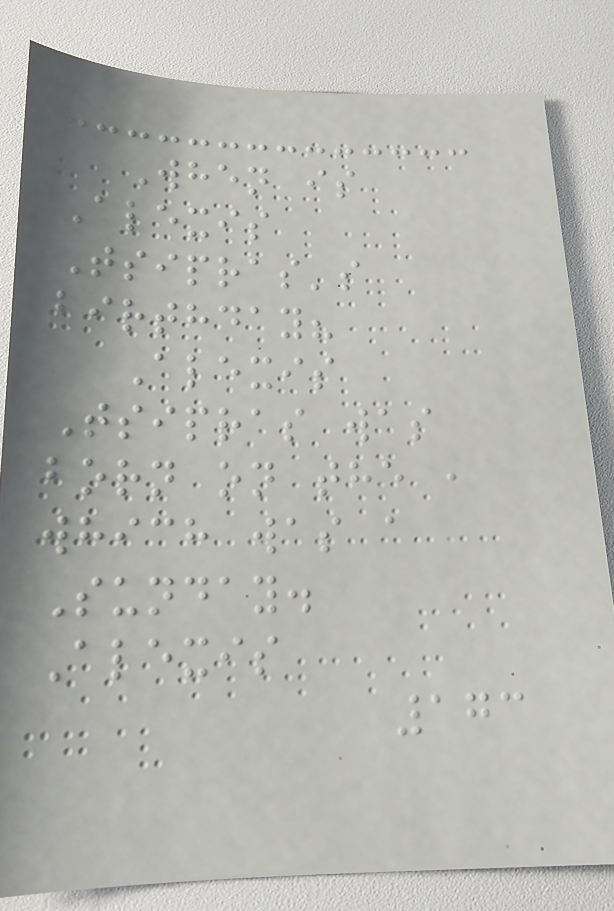When is
Alexis
Tsipras's
birthday?
Alexis
Tsipras was
born on the ,
which was a
Sunday.
Alexis
173
